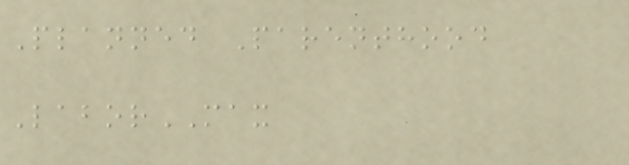Planned Parenthood
LaborMAX
